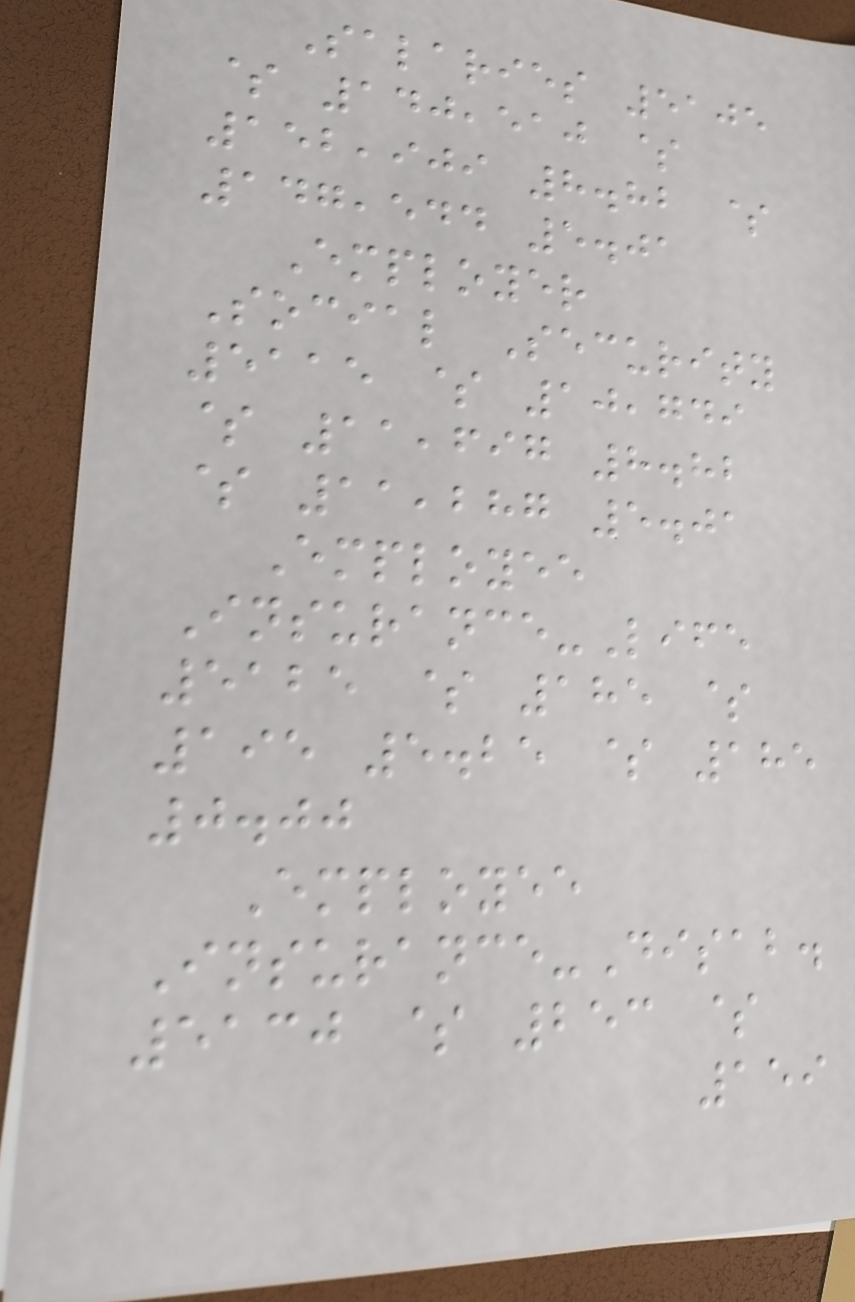Salaries 5105
$ 140,510 $
152,909 8.82 $
147,544 5.01
Employer
Social Security
5115 $ 10,749
$ 11,697 8.82
$ 11,287 5.01
Employee
Insurance-Life
5125 $ 185 $
195 5.25 $ 185
0.00
Employee
Insurance-Disab.
5130 $ 253 $
159
